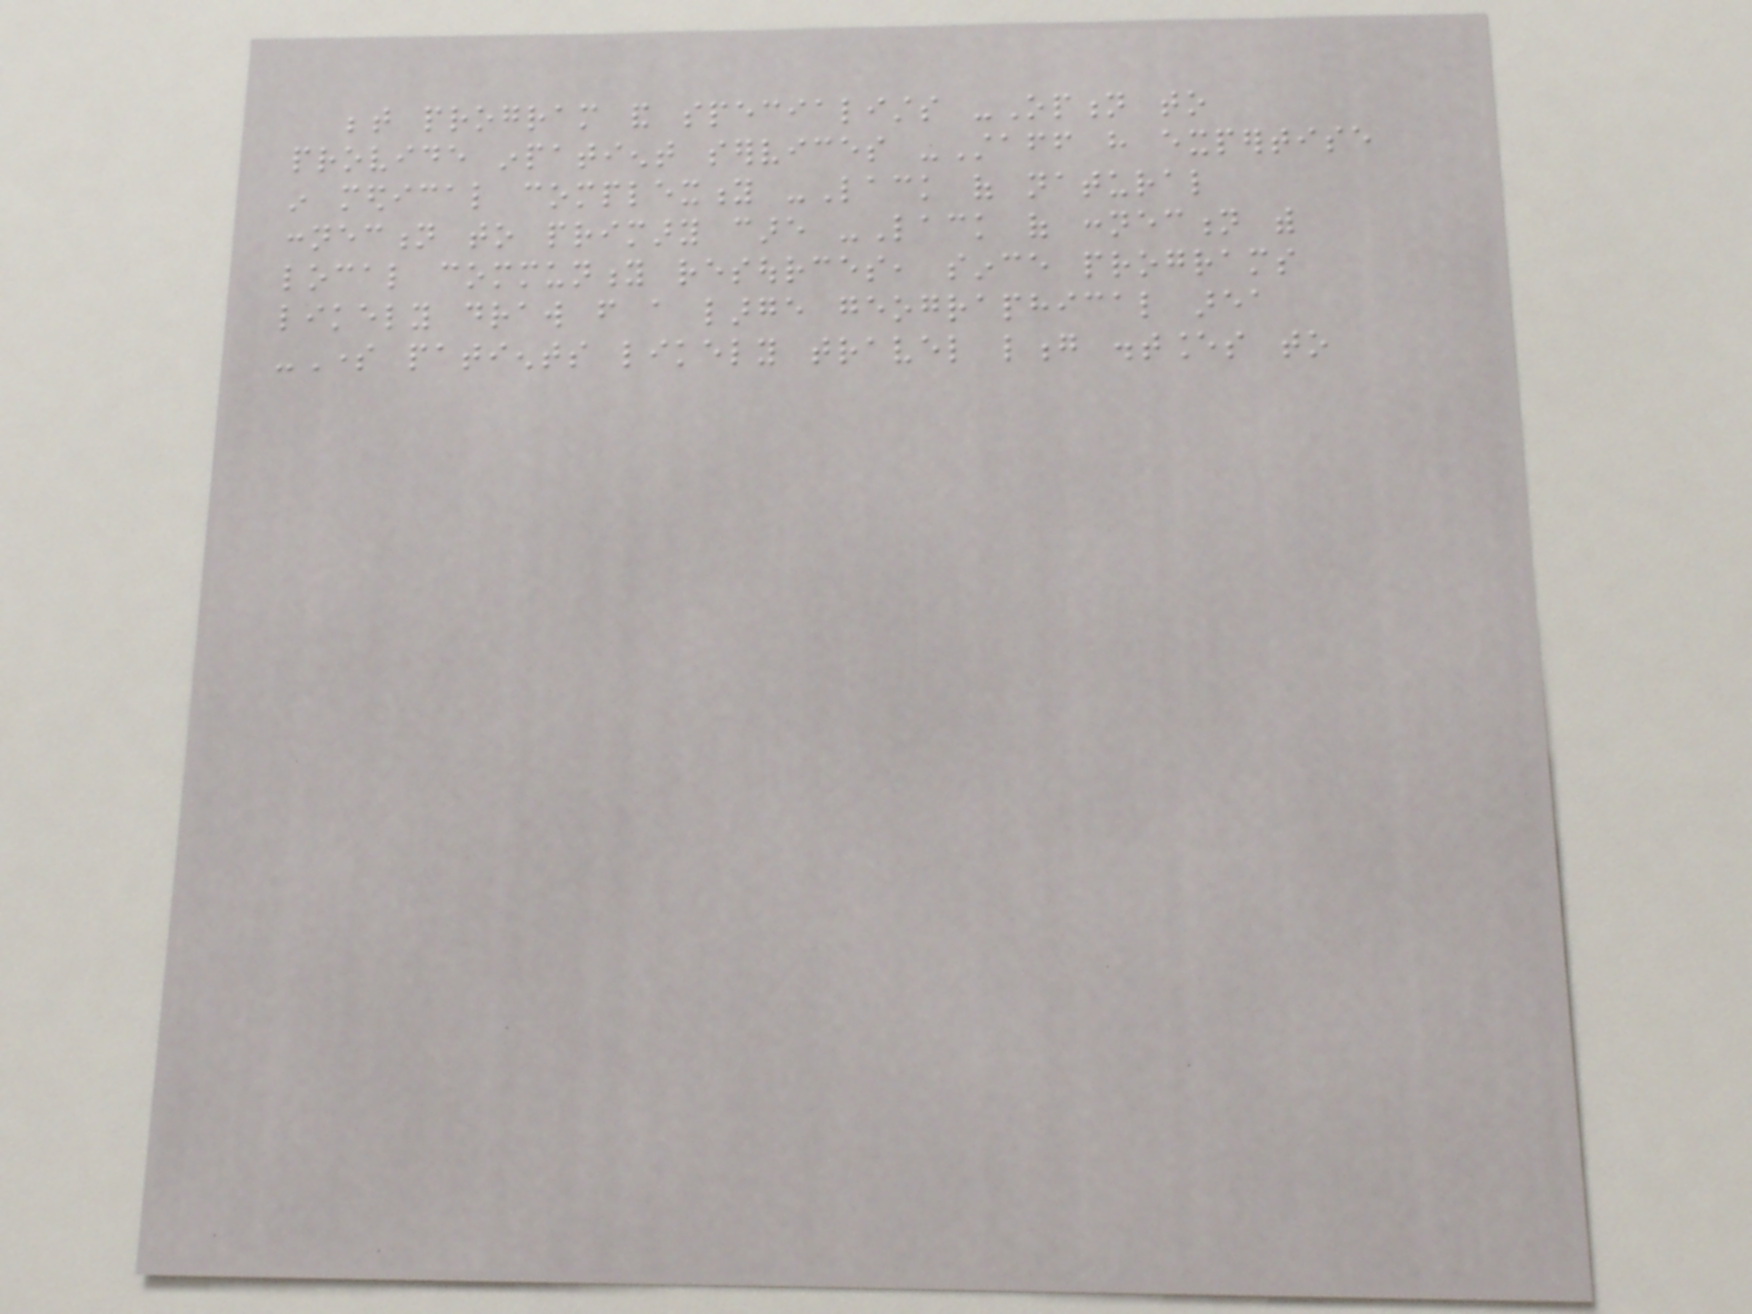between program and specialists -Option to
provide inpatient services -Staff have expertise
in medical complexity -Lack of natural
connection to primary care -Lack of connection with
local community resources, since programs
likely draw from a large geographical area
-Some patients likely travel long distances to
